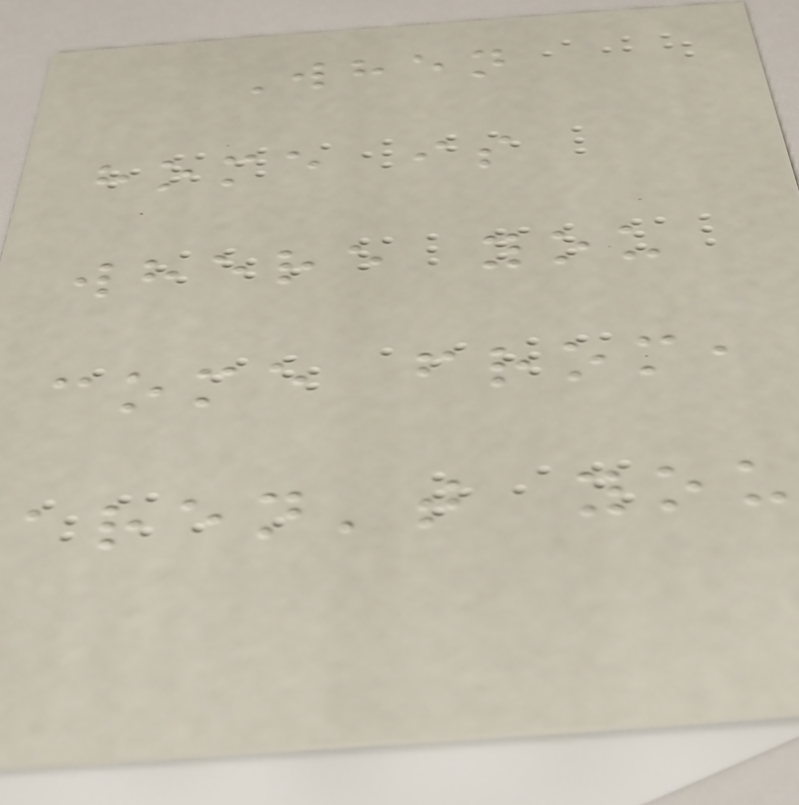When
home is
where you
come from,
aren't you
